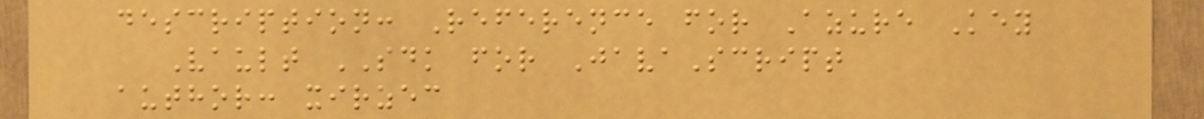description: Reference for Azure Key
Vault SDK for JavaScript
author: xirzec
